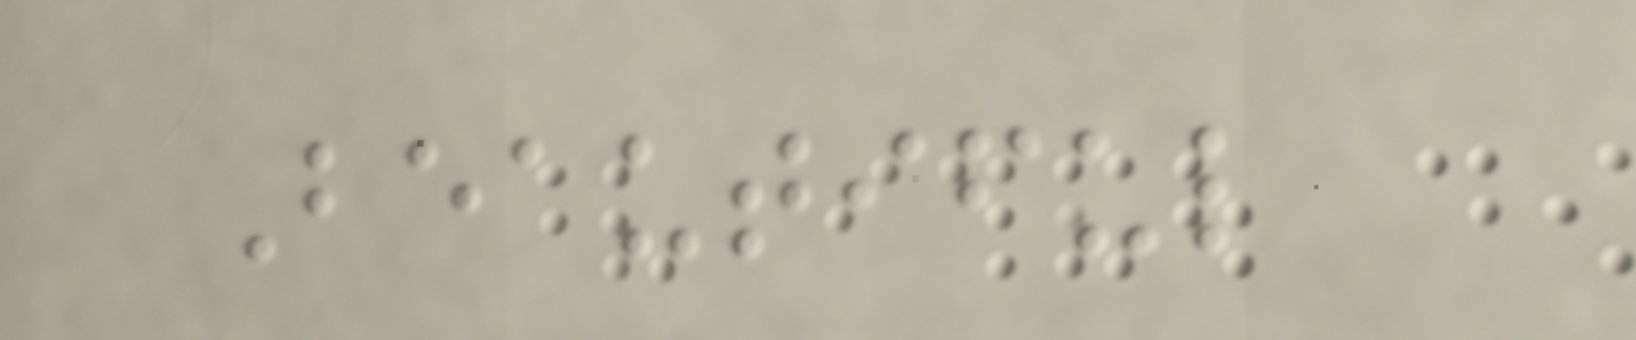Beautiful
